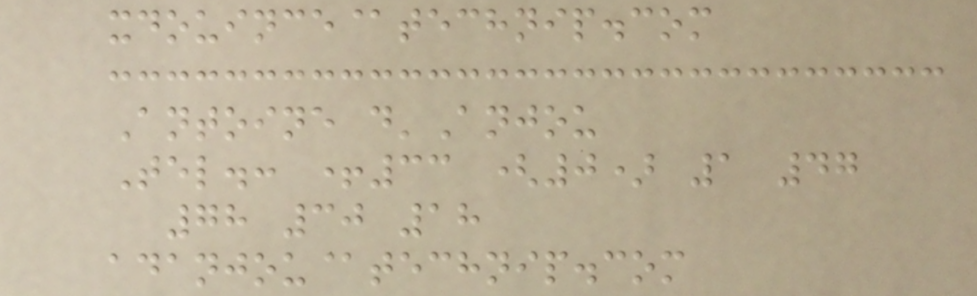xdouince@technip.com
Antoine d'Anjou
Tel.: +33 (0) 1 47
78 30 18
adanjou@technip.com
